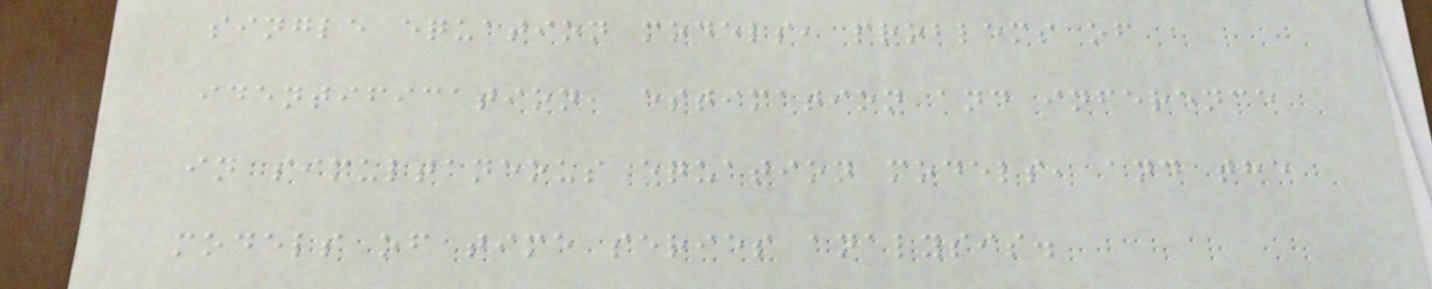single equation models, problems of
identification, estimation and inference
in simultaneous equation models, and the
models of time series analysis.
